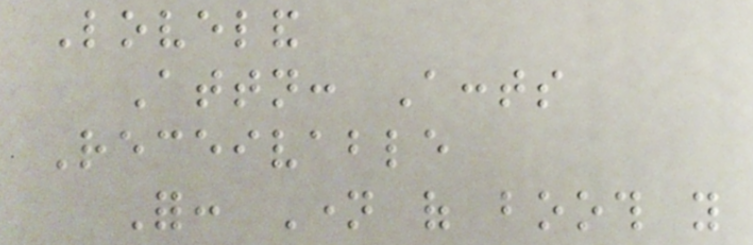Loveland
Attn: Accts
Receivable
For: Name of booth you
